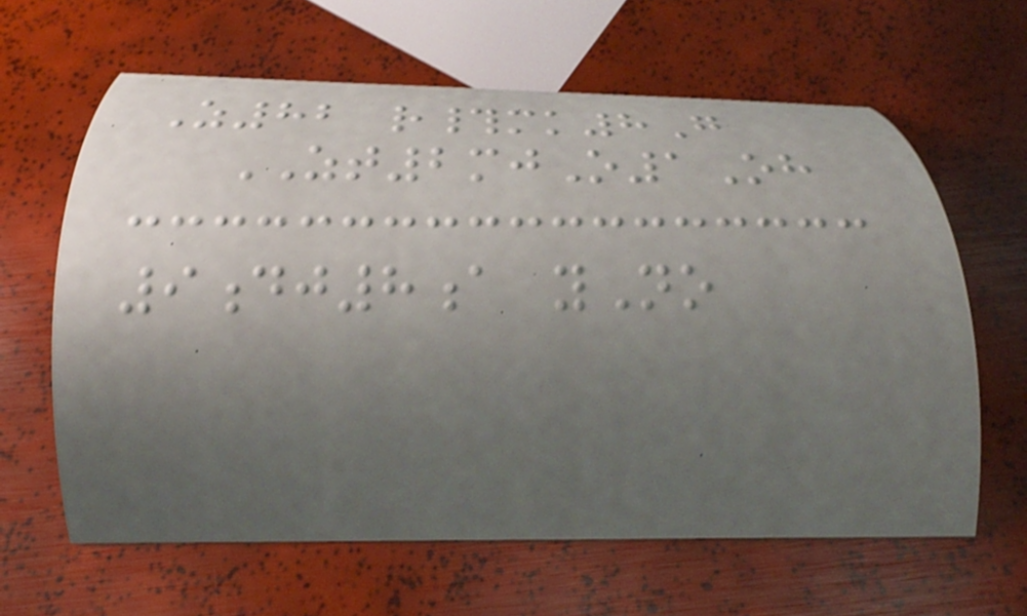Z82 r#mk8G
ZT2mjO1Oh
9dj8a yNo
